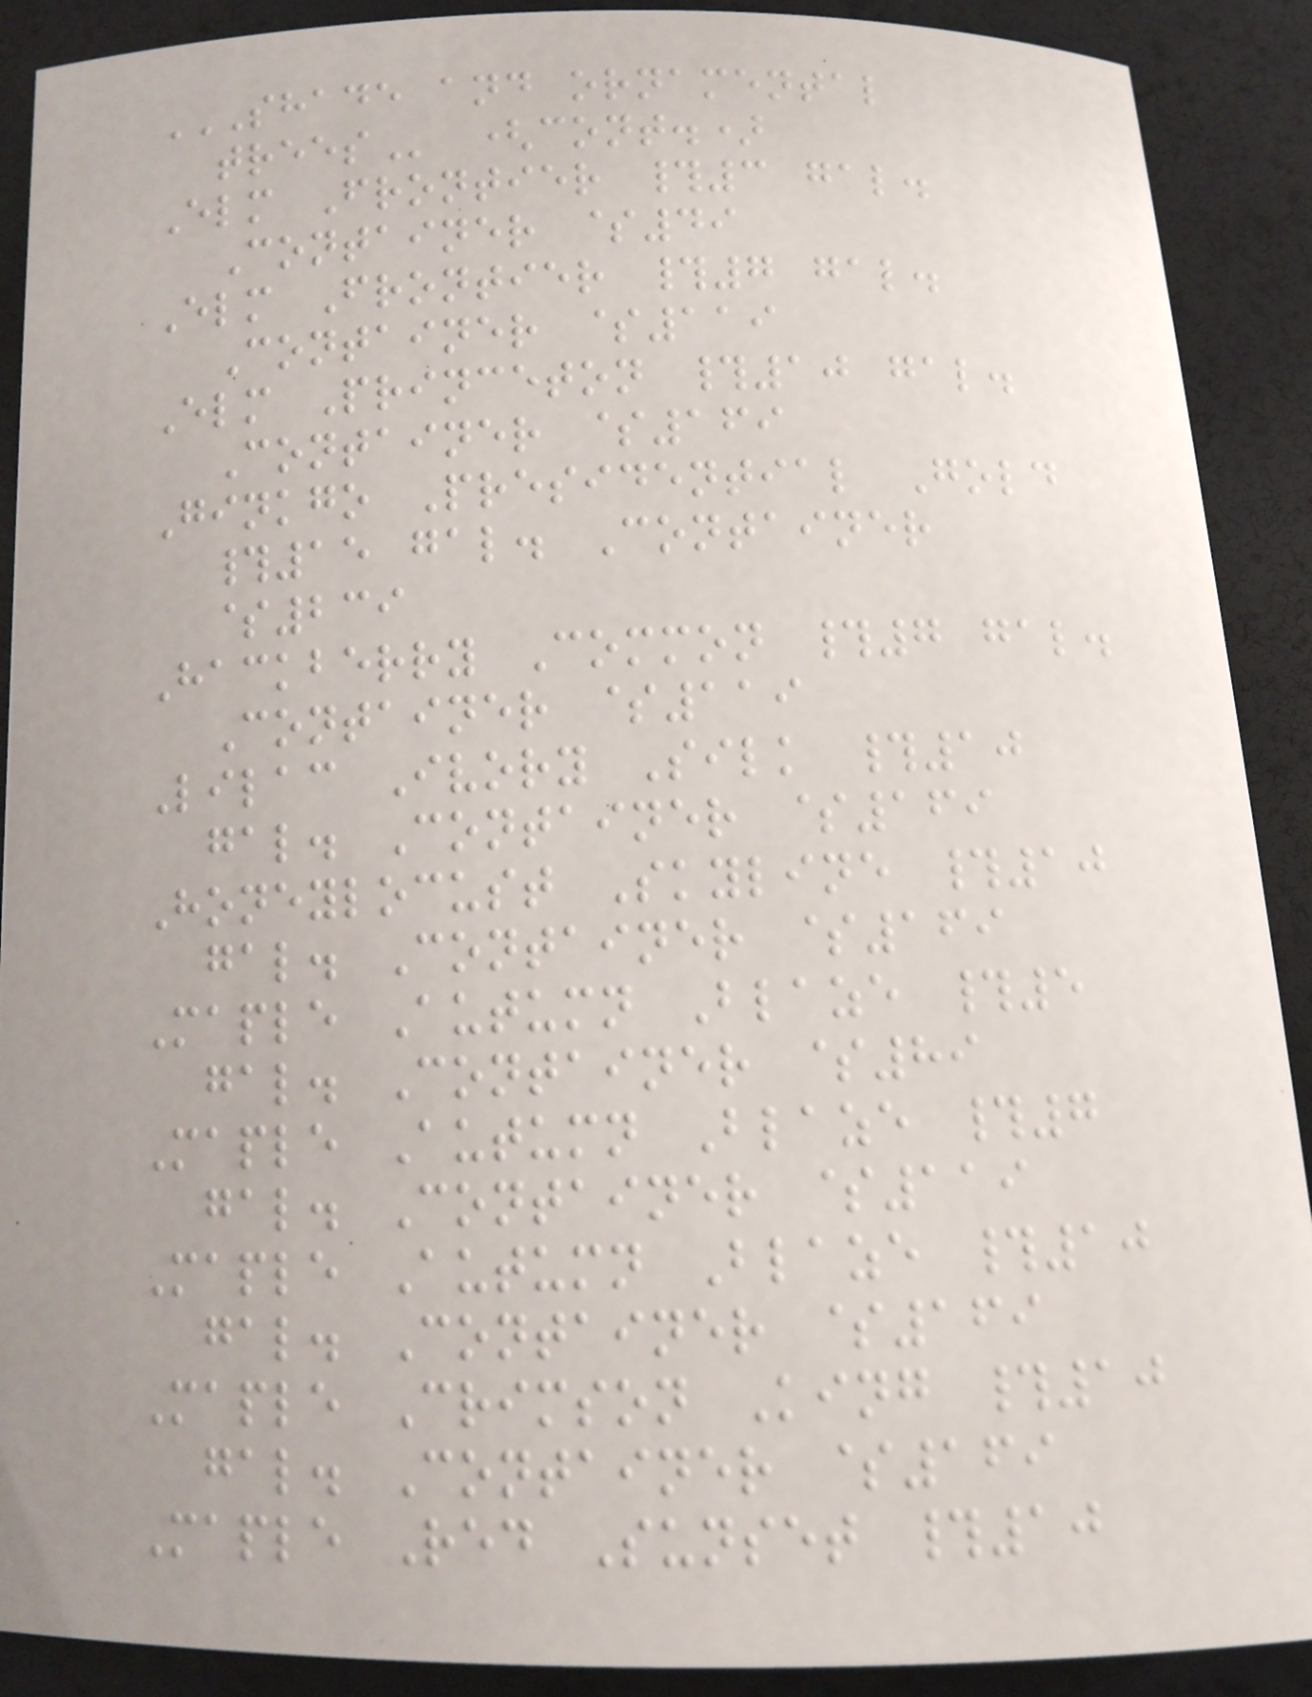SHADE AND ORNAMENTAL
TREES (cont.)
Elm Frontier #3 gal.
Container $49
Elm Frontier #7 gal.
Container $119
Elm Princeton #10 gal.
Container $169
Ginkgo Presidential Gold
#15 gal. Container
$239
Hackberry Common #7 gal.
Container $119
Lilac Ivory Silk #10
gal. Container $169
Honeylocust Skyline #10
gal. Container $169
Maple Autumn Blaze #5
gal. Container $89
Maple Autumn Blaze #7
gal. Container $119
Maple Autumn Blaze #10
gal. Container $169
Maple Crimson King #10
gal. Container $169
Maple Red Sunset #10
